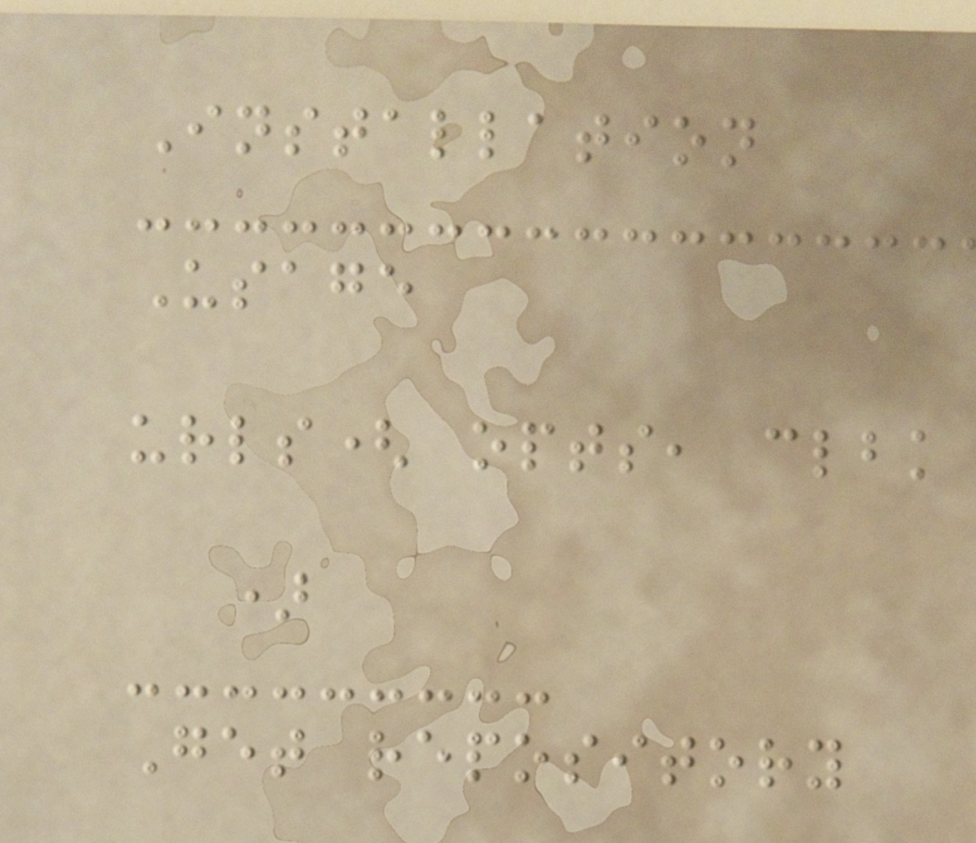Installation
Usage
urls( opts, clbk
)
Get repository
